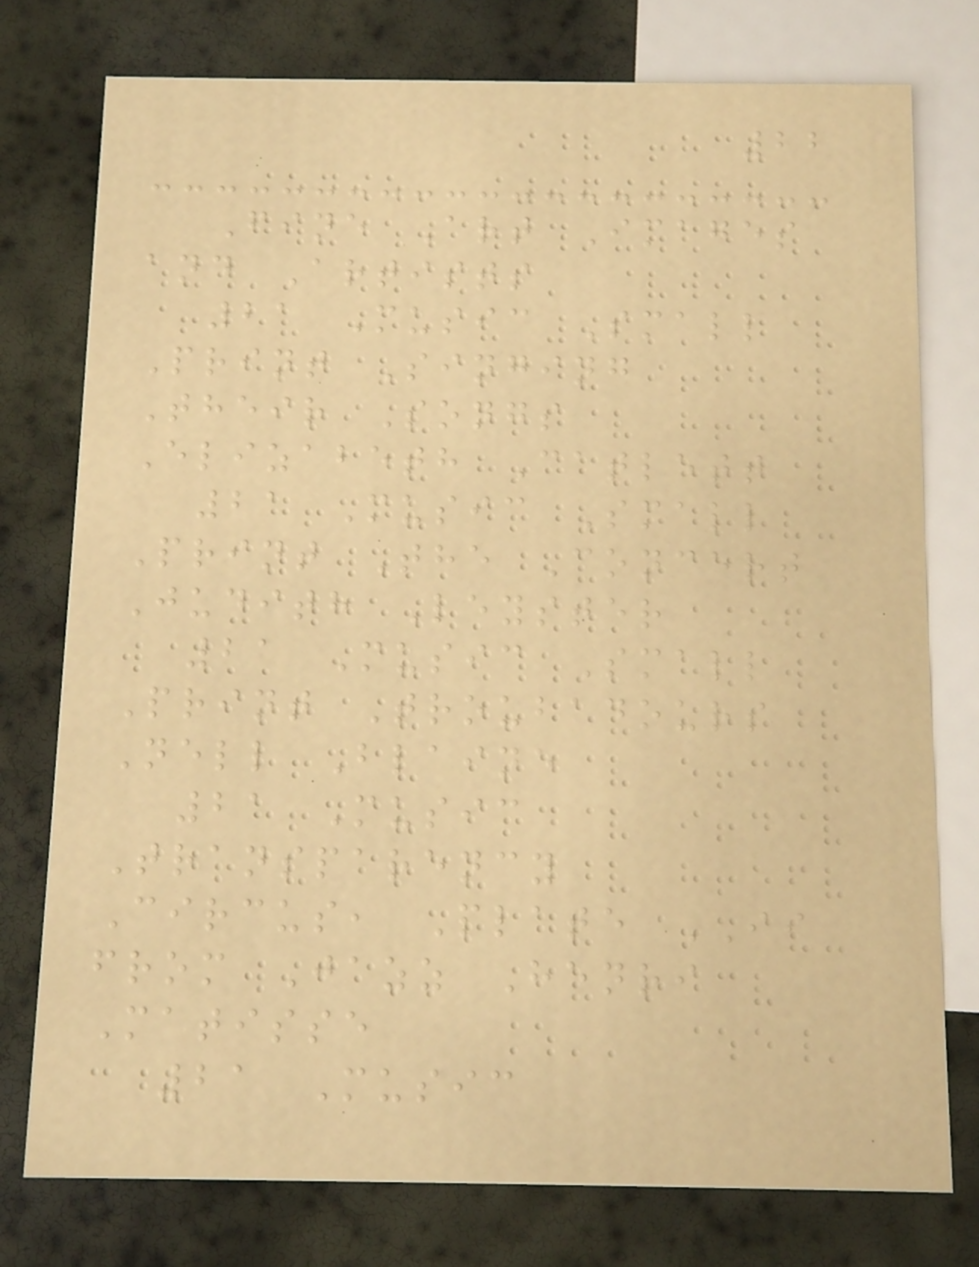22
Fine Art Images
and Artists
21 Music Small
Print Singing
Their Songs
Elizabeth Catlett
21 Music Small
Print The Concert
Judith Leyster
21 Music Small
Print Troubadours
Nell Blaine
21 Music
Transparency
Circus, Plate II
from Jazz Henri
Matisse
21 Music
